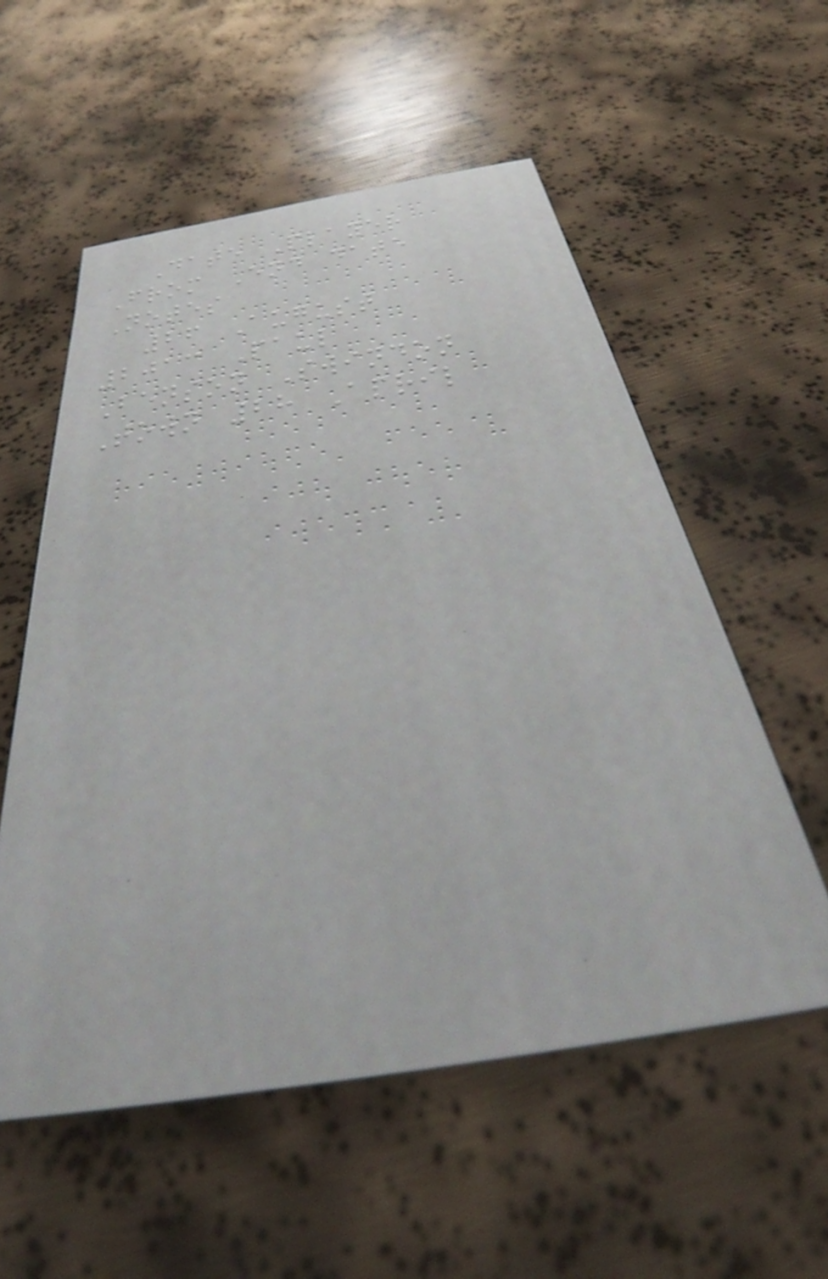Date Player
From End date
Notes
26 August
2013 Paul
Benson Swindon
Town 28 April
